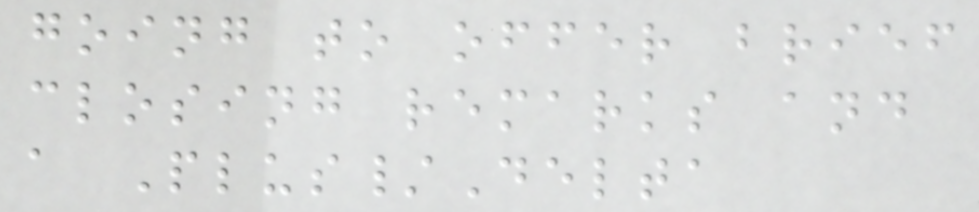going to offer brief
closing remarks and
a Plus/Delta
